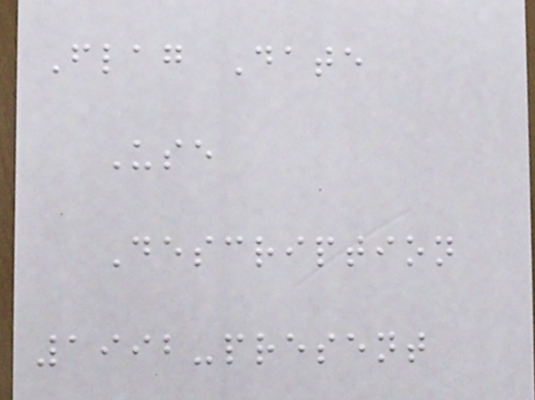Flag Date
Use
Description
1992-present
